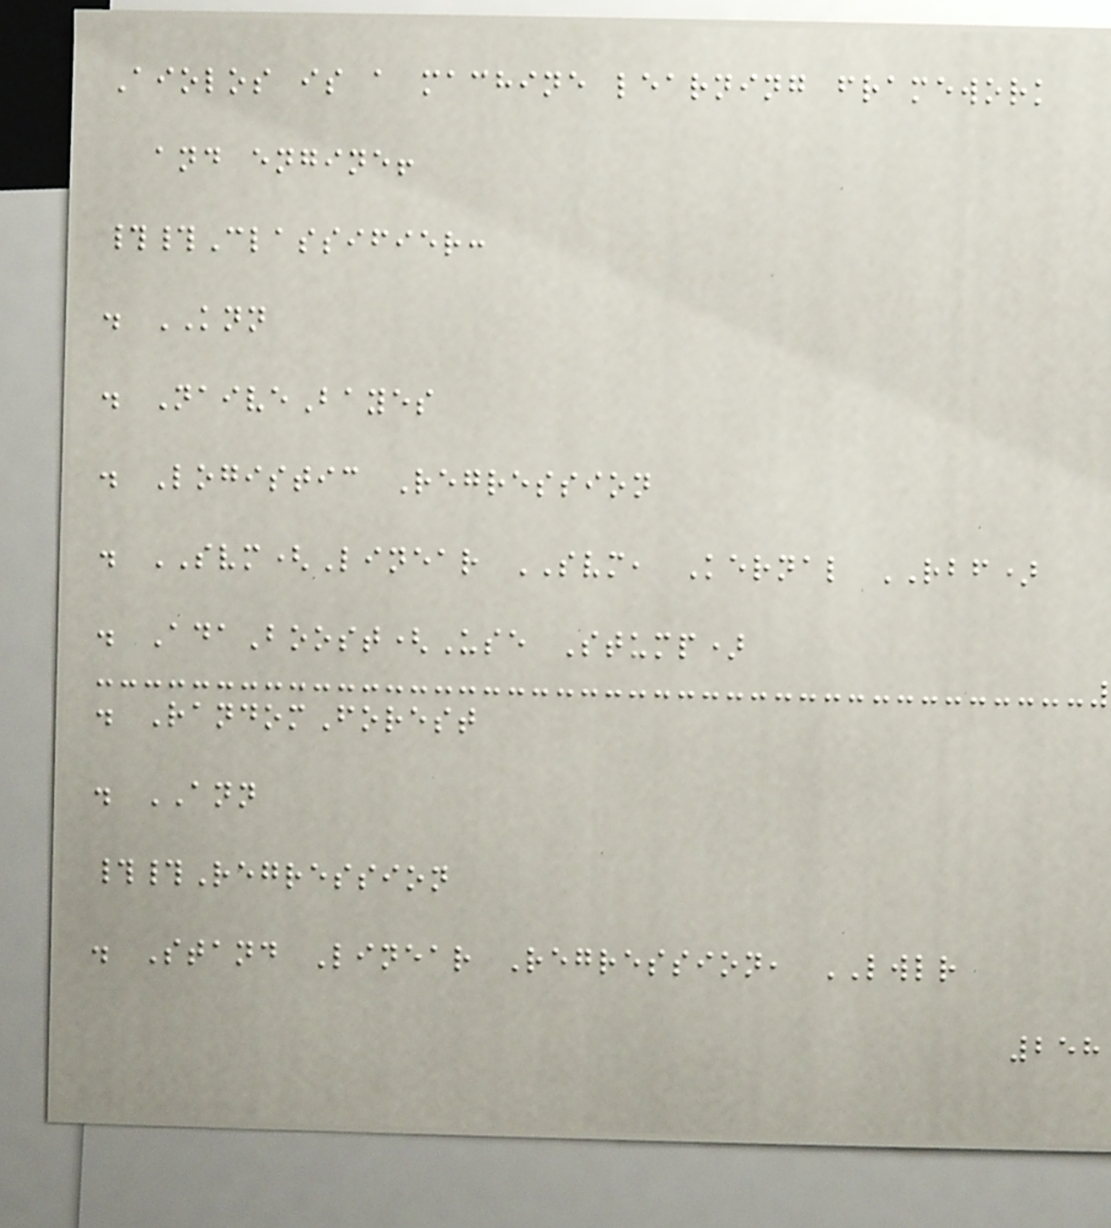Aiolos is a machine learning framework
and engine!
##Classifier:
. KNN
. NaiveBayes
. Logistic Regression
. SVM(Linear SVM, Kernal RBF)
. AdaBoost(Use Stump)
. RandomForest
. ANN
##Regression
. Stand Linear Regression, LWLR
258
